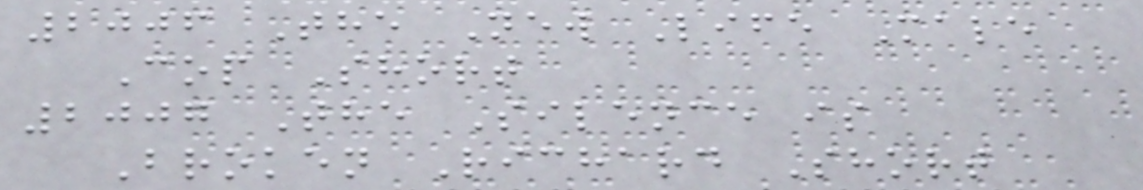2006 The New Life Male
Cop Short
2007 The Silence is
Broken Richard Short
